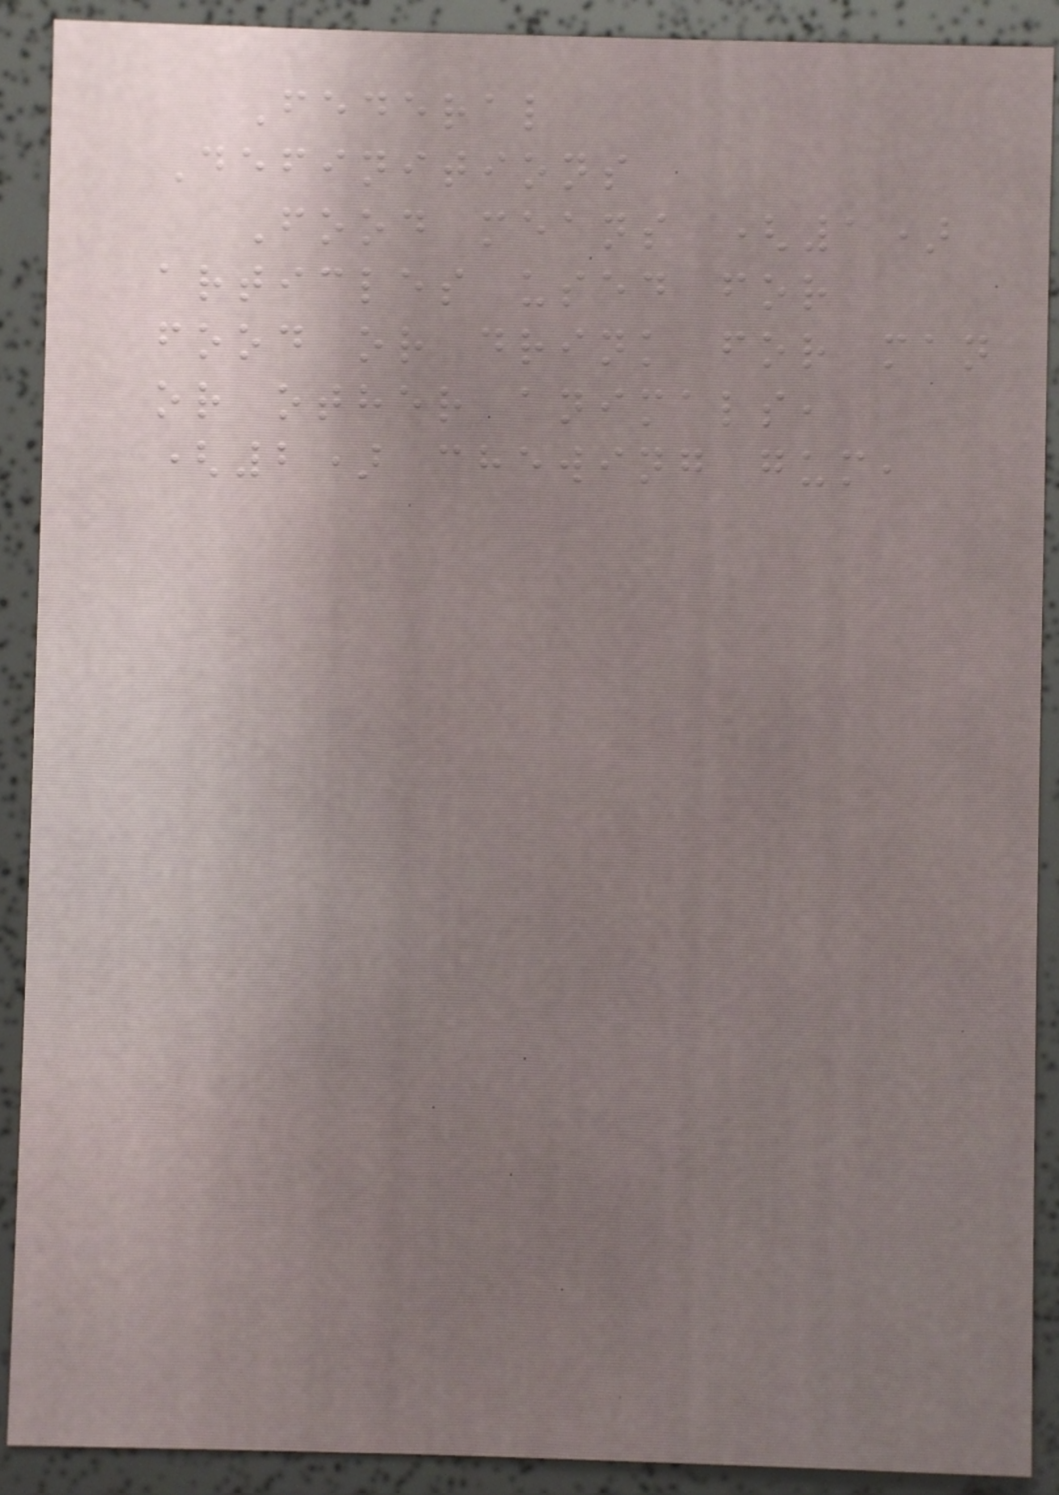Federal
Definitions
Food means (1)
articles used for
food or drink for man
or other animals,
(2) chewing gum,
